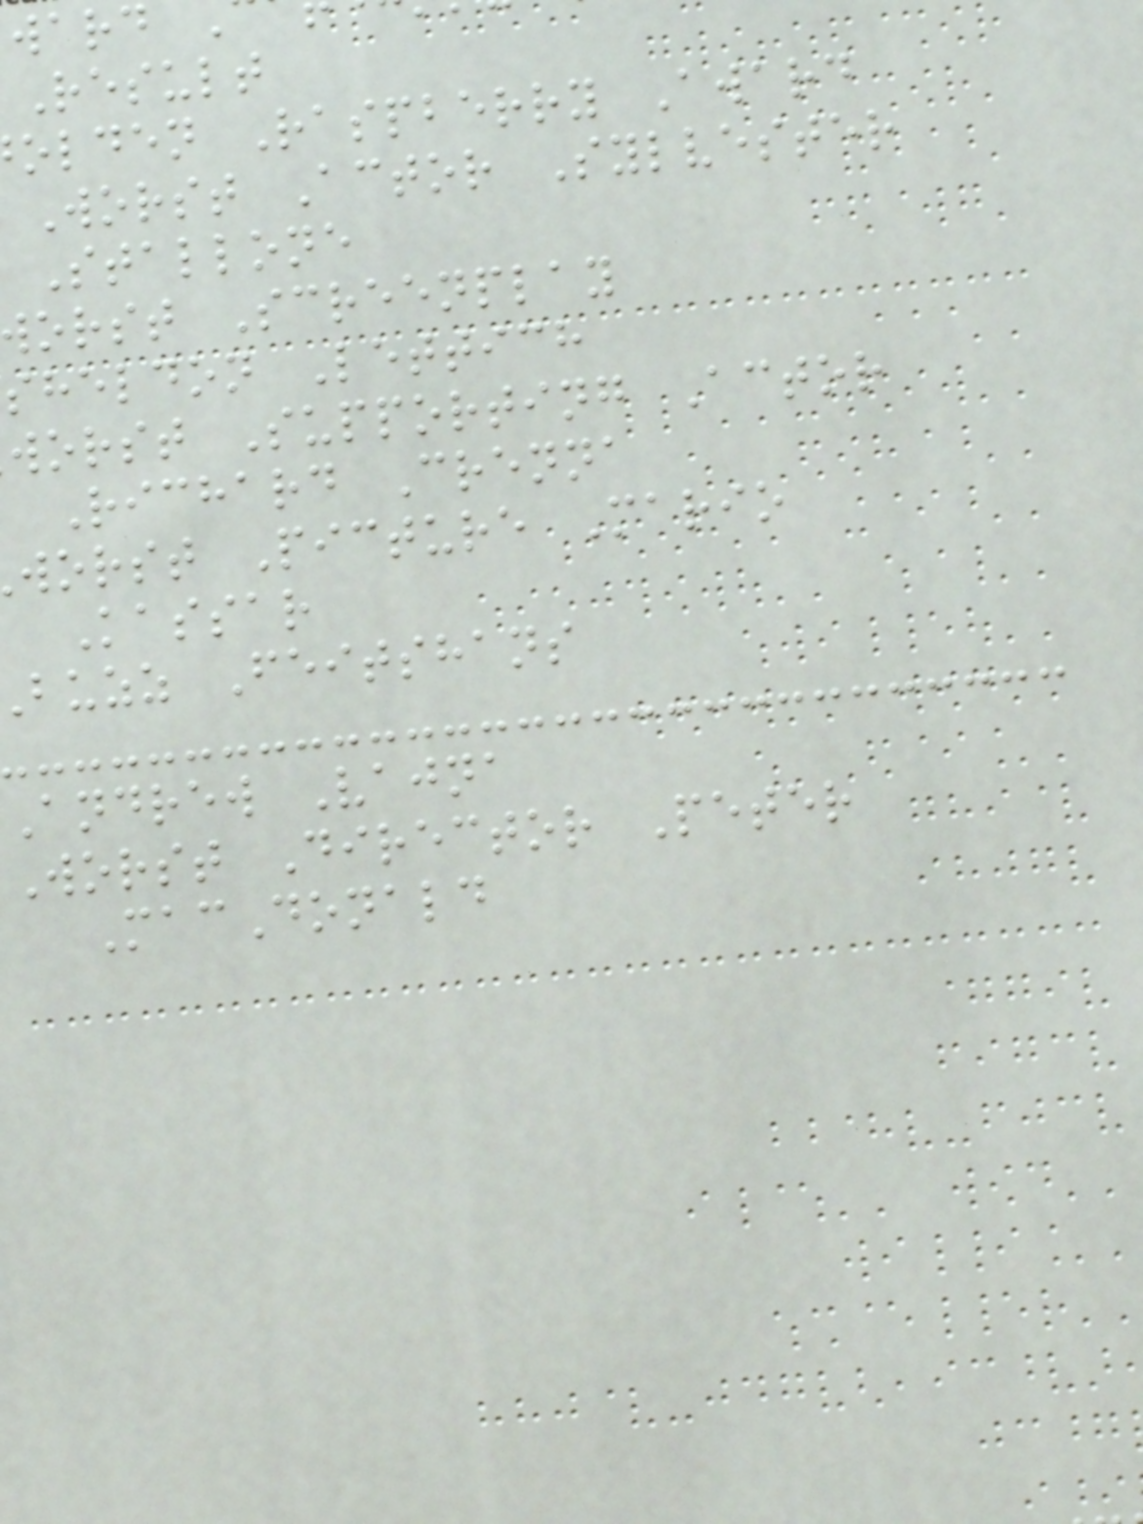Result
olden Raspberry Award
Worst Actor Sylvester
Stallone
orst Screenplay
sheldon Lettich
worst Supporting Actor
Richard Crenna
worst Picture Mario
Kassar
buzz Feitshans
Andrew Vajna
Worst Director Peter
MacDonald
